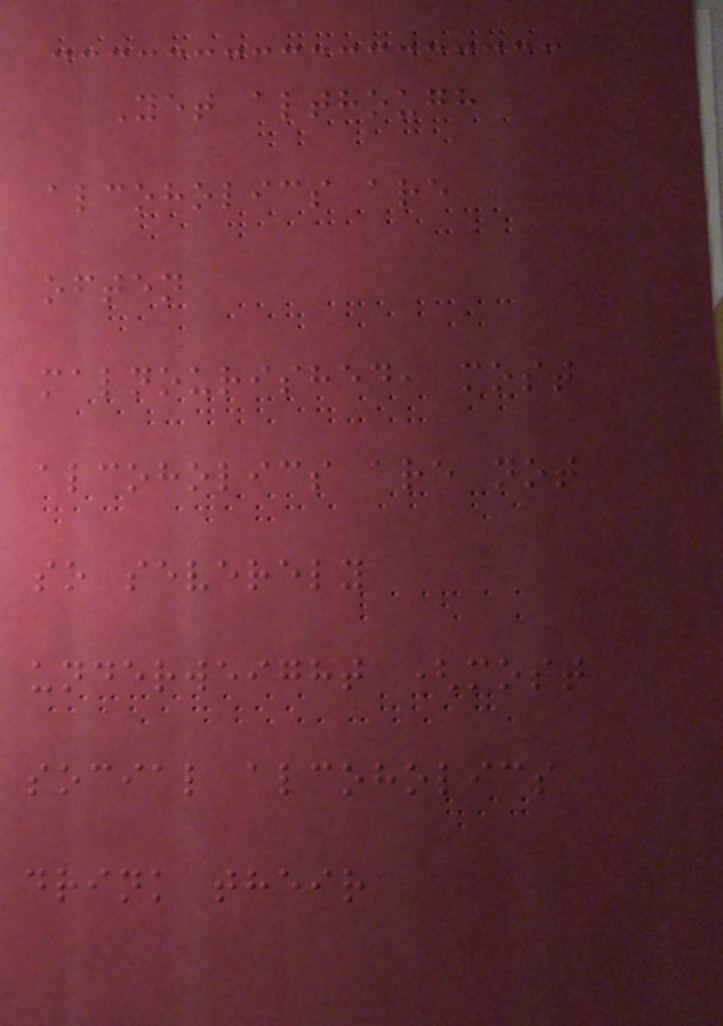Yet although
alcoholics are
often
malnourished, most
alcoholics are not
so severely
underweight (most
social alcoholics
drink their
